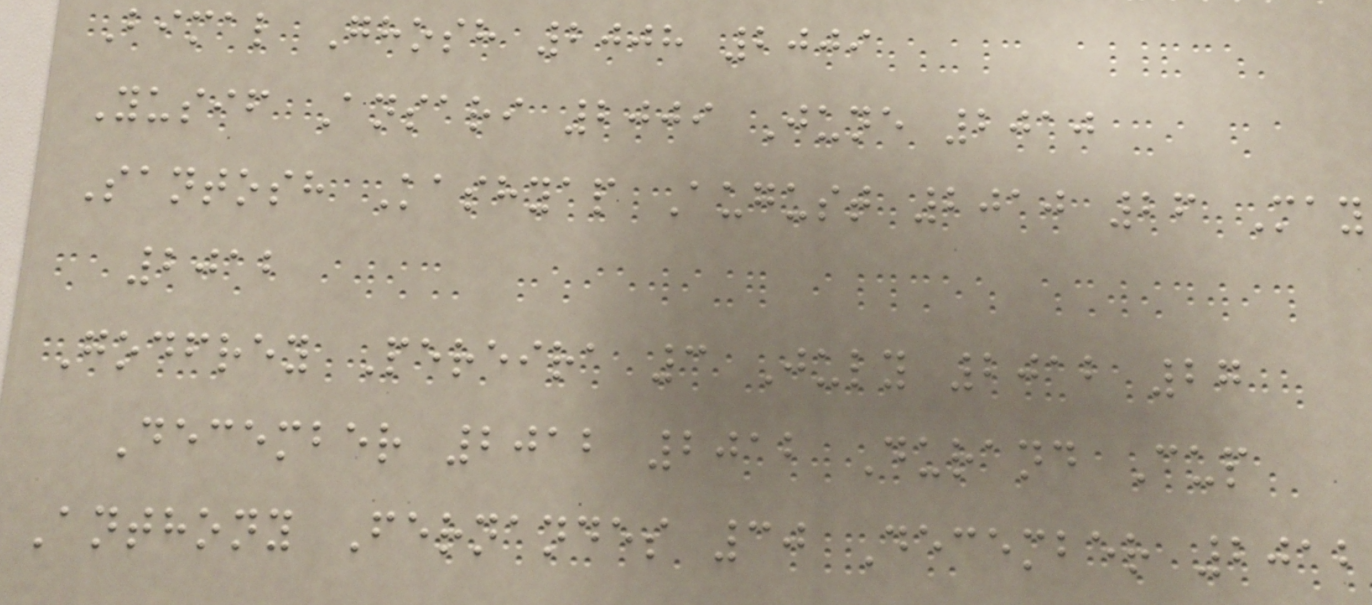Bimal Ghosh 2008 2009
Yusif Ansari 2009 June 2010
Santosh Kashyap August 2010 26 May
2012
Godfrey Pereira 3 July 2012 27
December 2012 2012 Durand Cup
Anthony Fernandes 30 December 2012
